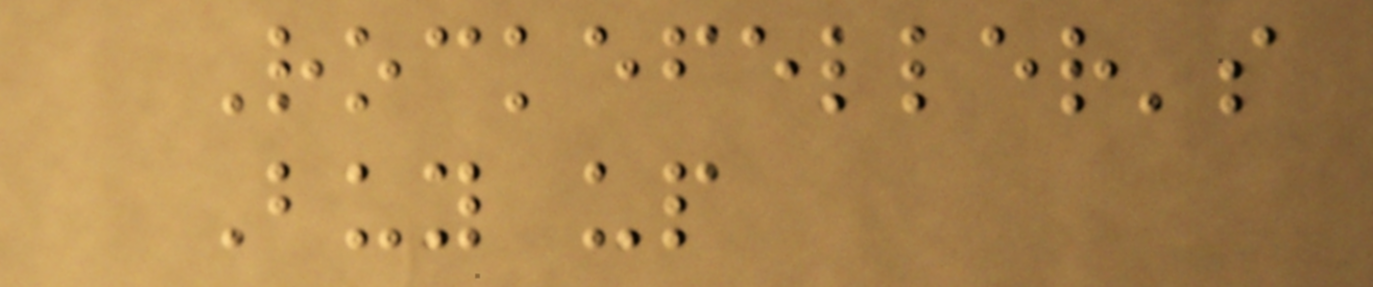Rockefeller's
Buy up
